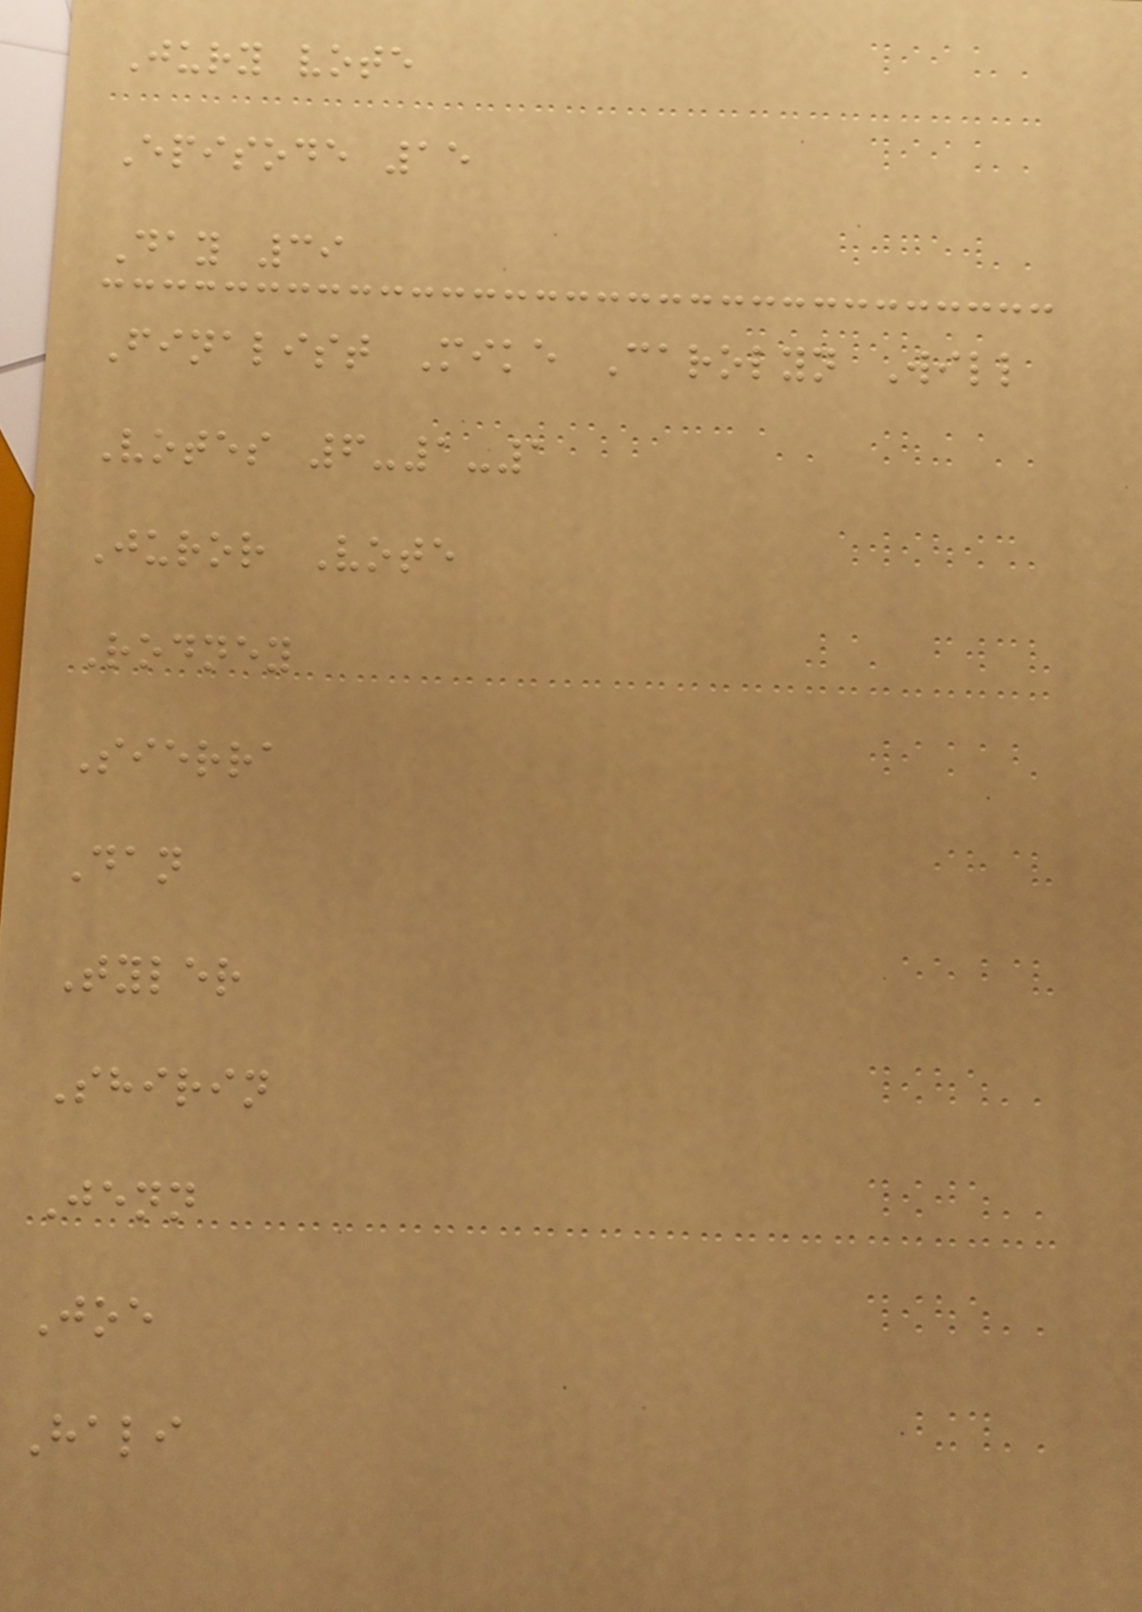Jury vote
Episode 15
Day 39
Finalist Mike Carolyn Will
Votes 6-1-1
Juror Vote
Rodney
Sierra
Dan
Tyler
Shirin
Jenn
Joe
Hali
